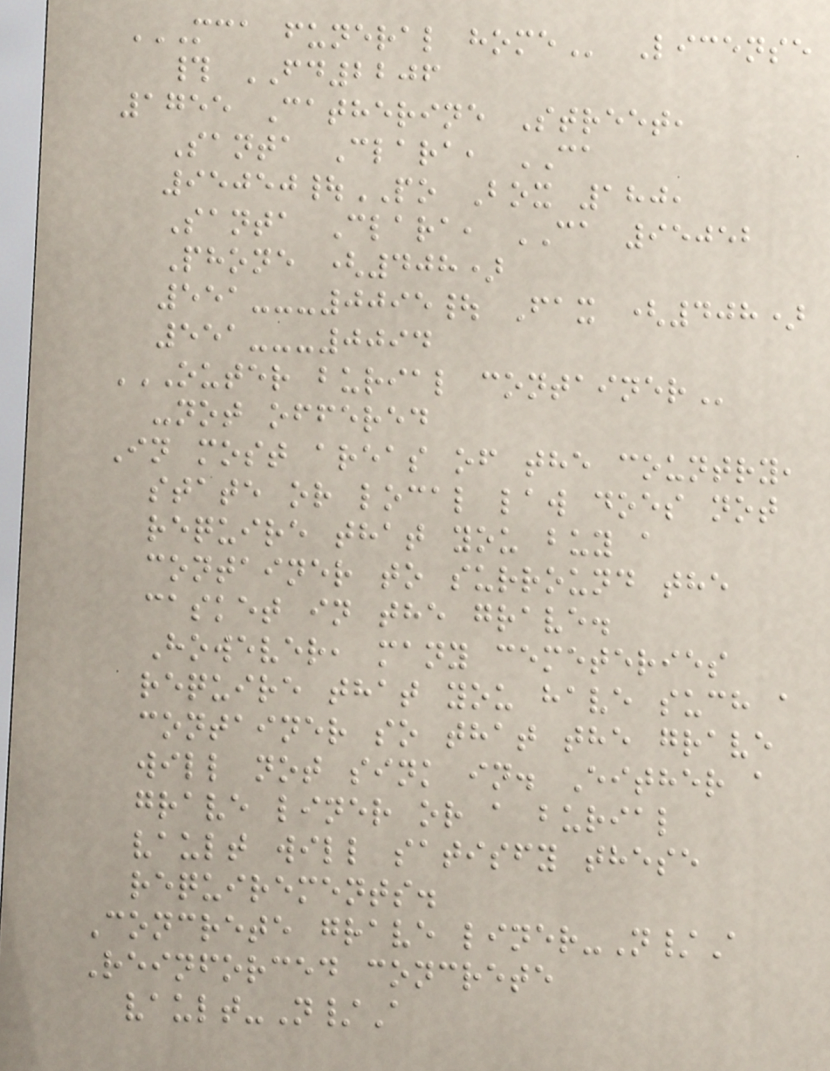MCA FUNERAL HOME License
# FD2206
1755 Catherine Street,
Santa Clara, CA
95050|PO Box 180,
Santa Clara, CA 95052
Phone (408)
551---0095| Fax (408)
551---0094
OUTER BURIAL CONTAINER
-not offered
In most areas of the country,
state or local law does not
require that you buy a
container to surround the
casket in the grave.
However, many cemeteries
require that you have such a
container so that the grave
will not sink in. Either a
grave liner or a burial
vault will satisfy these
requirements.
Concrete grave liner-N/A
Reinforced concrete
vault-N/A
